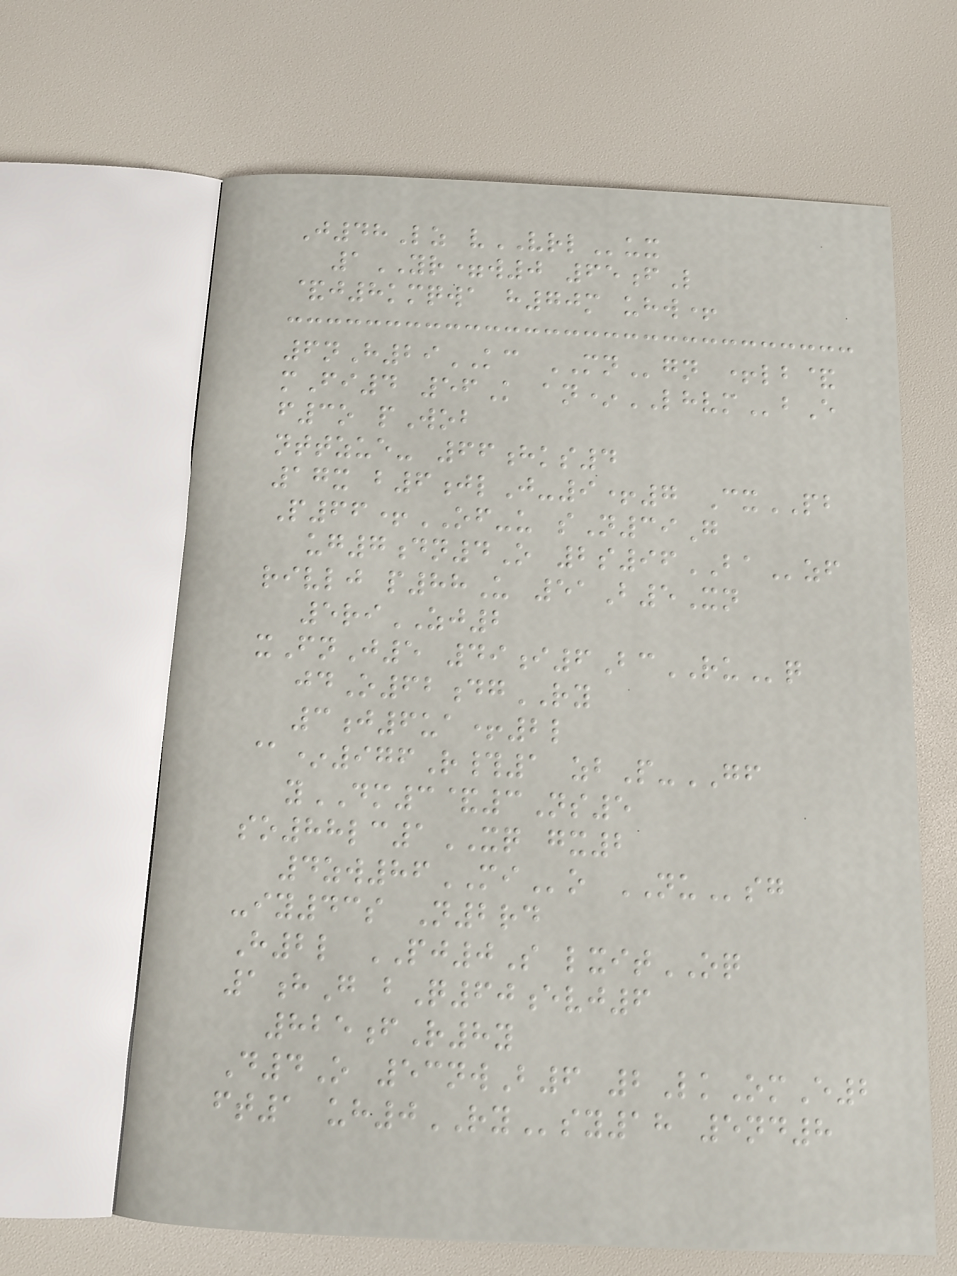J48Lz vVRLux
1YR=w0 65fL
&j8kmqwa h70m uhw+
6nH29KC MNgn +lb&
mFi4 56K an*LHVMbE
f3o pWob
nttzue- 66hks4
17x b6jlJ-9+7 CxPB
P66+OF-u sN39G
ug7dn4O 2s96BAzf
rivlj p88U 51B5Xn
5riZJ2
xFnJ5 49i6BcRUq
jdO62dgRY
3j6ua+2l
@*976R#1 zbP-GF
yDM3&3Ns5
so88lc1XQ gx2
4zw86MIo NUsg
-iy43s N2rd
H2l PJ0S lxitOQ
1hG bQ60evj6
825fR8y
D4O 53nwB6 2LkOmE2
ft1 uh0RYsy18 5nd8
